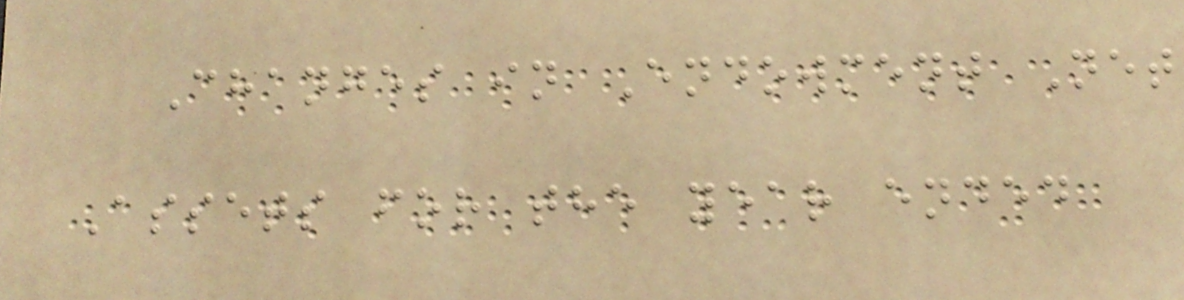Changes in Endowment Net
Assets for the year ended
